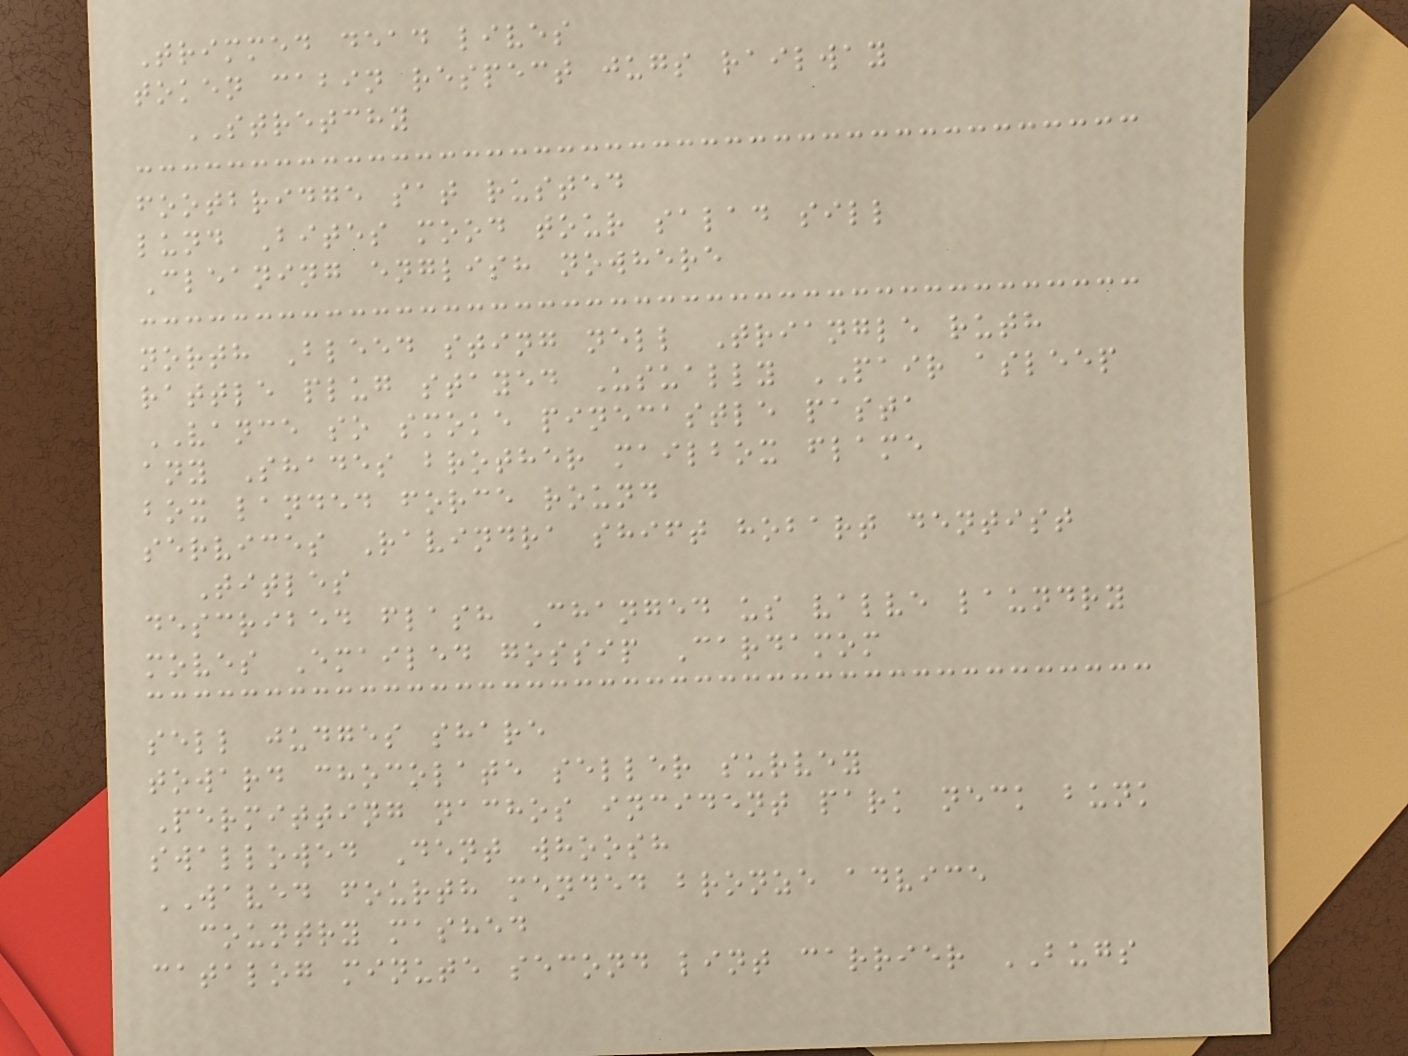Trimmed dead lives
token cabin respect jugs railway
STRETCHY
footbridge sat rusted
lund Bites mood tour salad sill
Cleaning english nowhere
north Bleed sting nell Triangle ruth
rattle plug stayed Usually PAIR asleep
VANCE so smoke pinecastle pasta
any Shades brother mailbox flame
box landed force round
services Ravindra shift hobart dentist
Titles
described flash Changed us valve laundry
moves Emailed gossip Cardamom
sell judges share
toward chocolate seller survey
Permitting nachos incident park neck bunk
swallowed Dent whoosh
WAVED fourth mended bronze advice
country mashed
catalog minute second lint carrier BUGS
